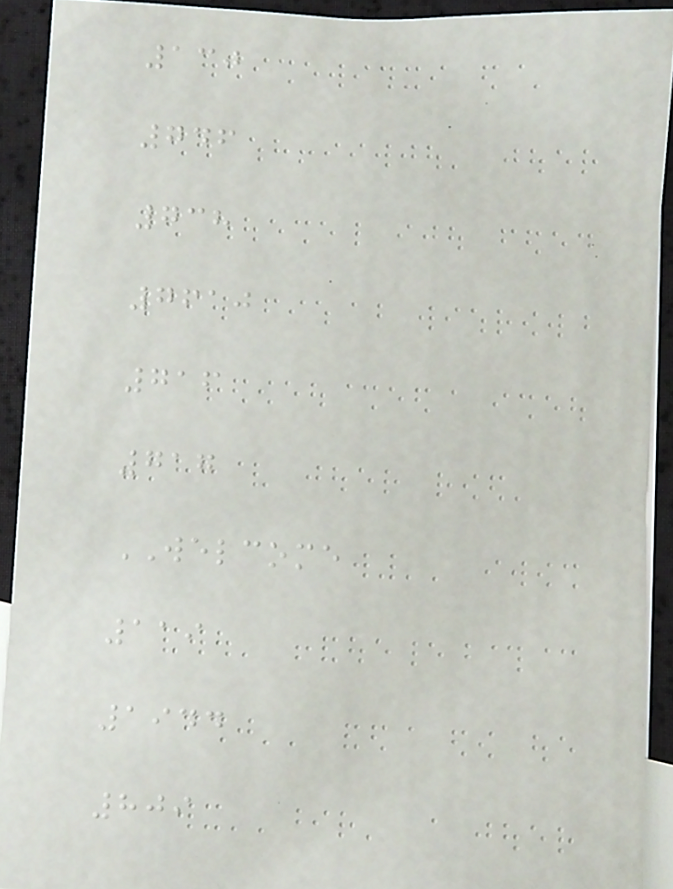130
746
738
7610
716
717
WELCOME
119
1944
809
